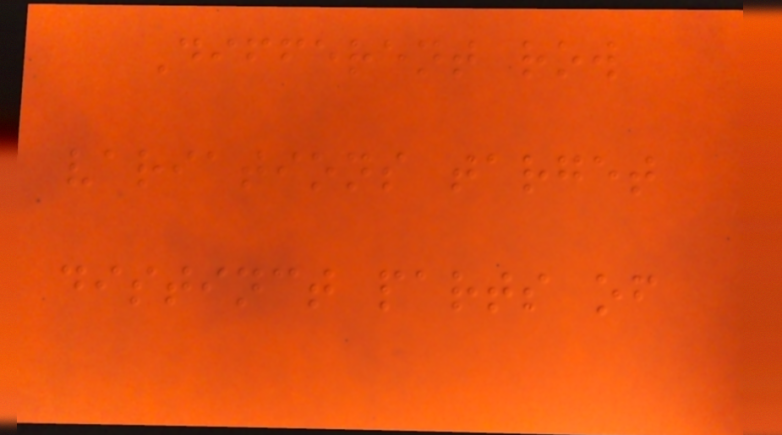Different row
variations target
distinct parts of
